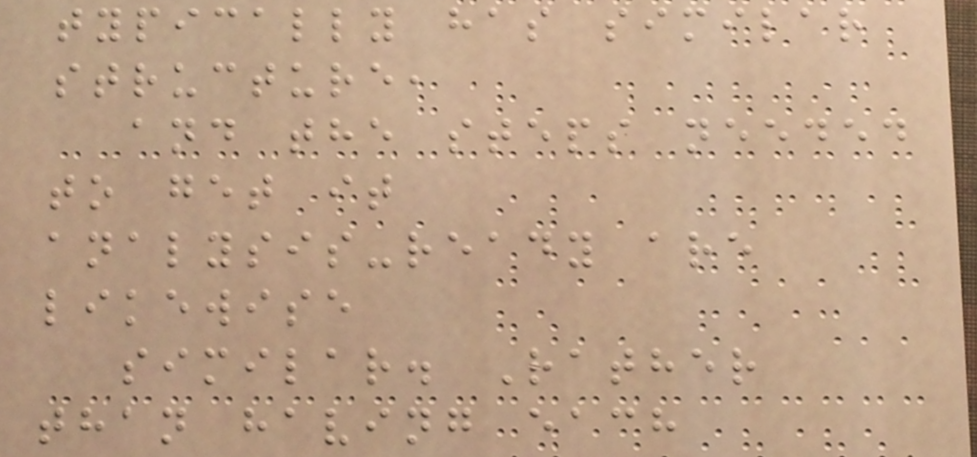typically has similar
structure,
and the steps needed
to get it
analysis-ready are
likewise
similar. Rather
than having each
